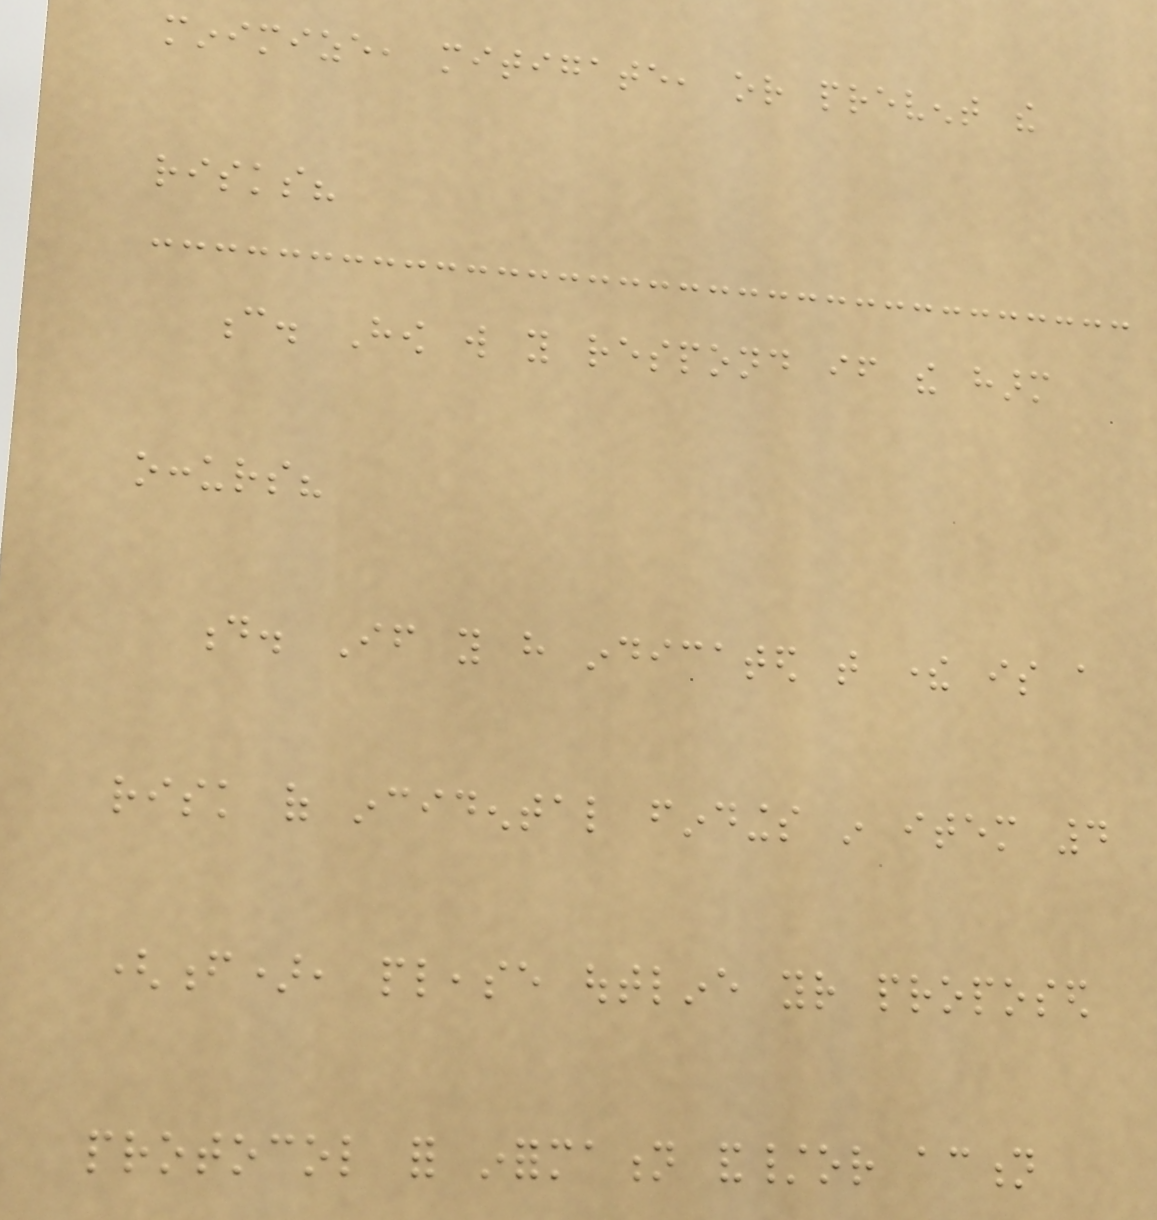minimize, mitigate, or prevent the
risks?
c. How will you respond if the harm
occurs?
d. If you have indicated that there is a
risk of incidental findings in item 4
(f), please outline your proposed
protocol for information and/or action
